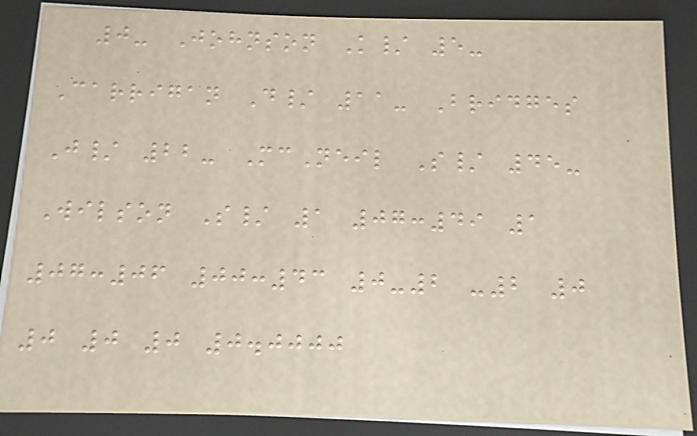0- Johnson K/ 5-
Carrigan D/ 11- Bridges
J/ 22- McNeil S/ 45-
Wilson S/ 1 07:49 1
07:06 00:43 0-2 -2 0
0 0 0 0.0000
